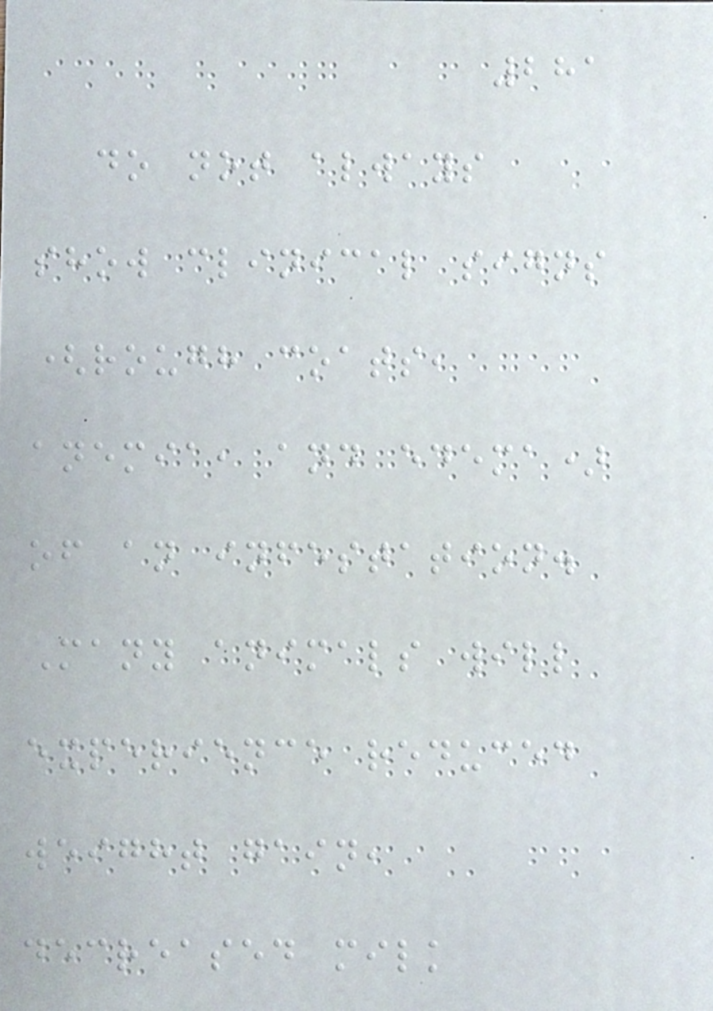281
do not always
show clinical signs
(rough coats,
anemia, and edema)
of an infestation.
Many animals will
experience reduced
weight gain,
decreased milk
